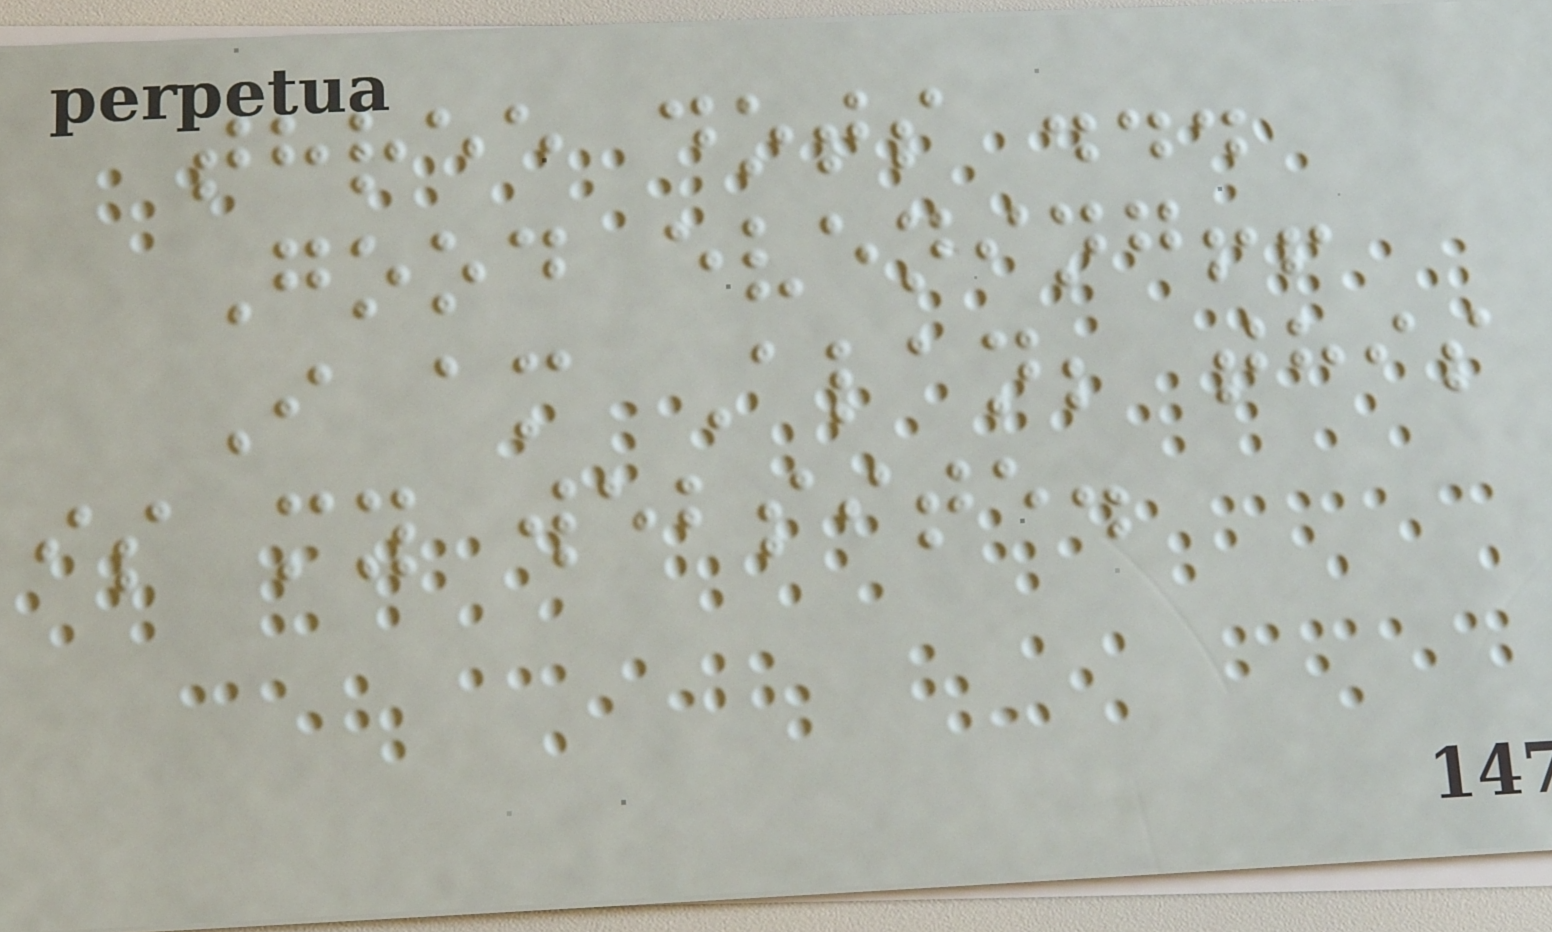three dots ...
Good evening!!
I am Alan; this
is my website.
